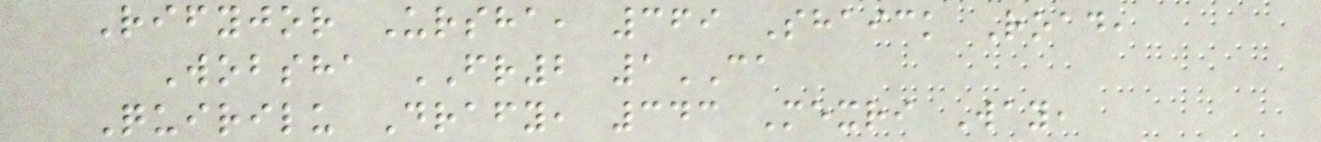Rifyjor Ursha, 369 Shaick Road,
Wobsha FR2 1CA
Quirilu Drafy, 343 Mexri Way,
